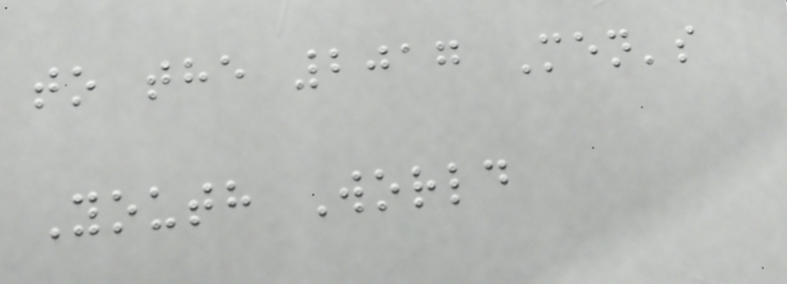to the 2017 Men's
Youth World
